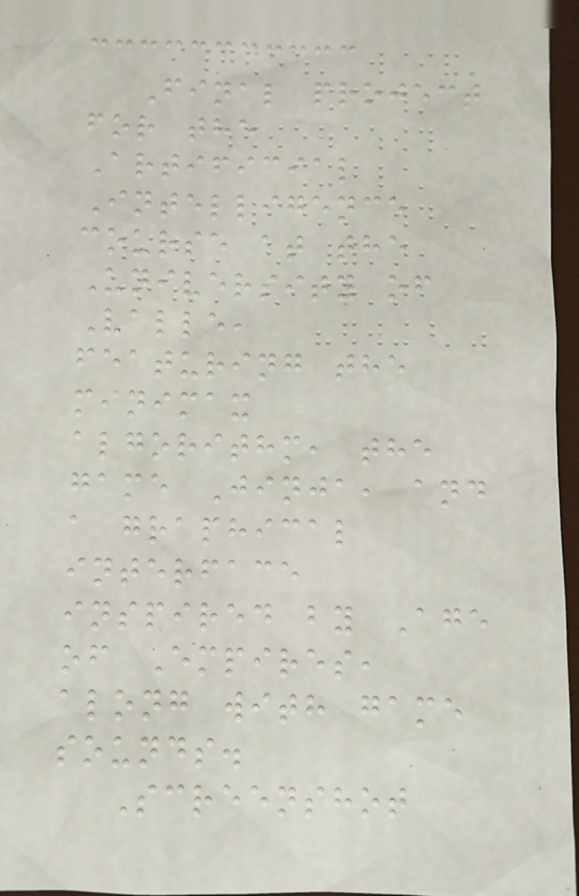Final project
for the
Artificial
Intelligence
course at the
University of
Valle,
featuring the
minimax
algorithm, the
game Jinja, and
a graphical
interface
inspired by Age
of Empires,
along with game
sounds.
Screenshot
